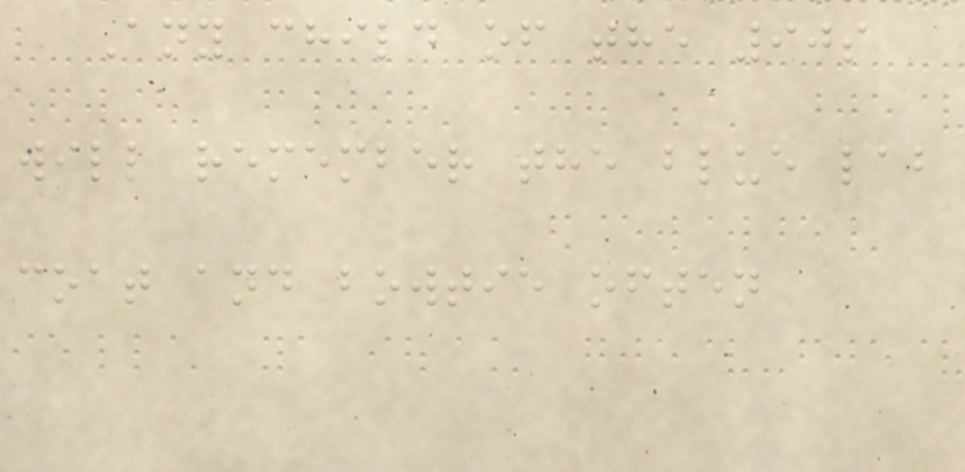Any child of the 90s
will remember the blue lab
coat and bowtie often
